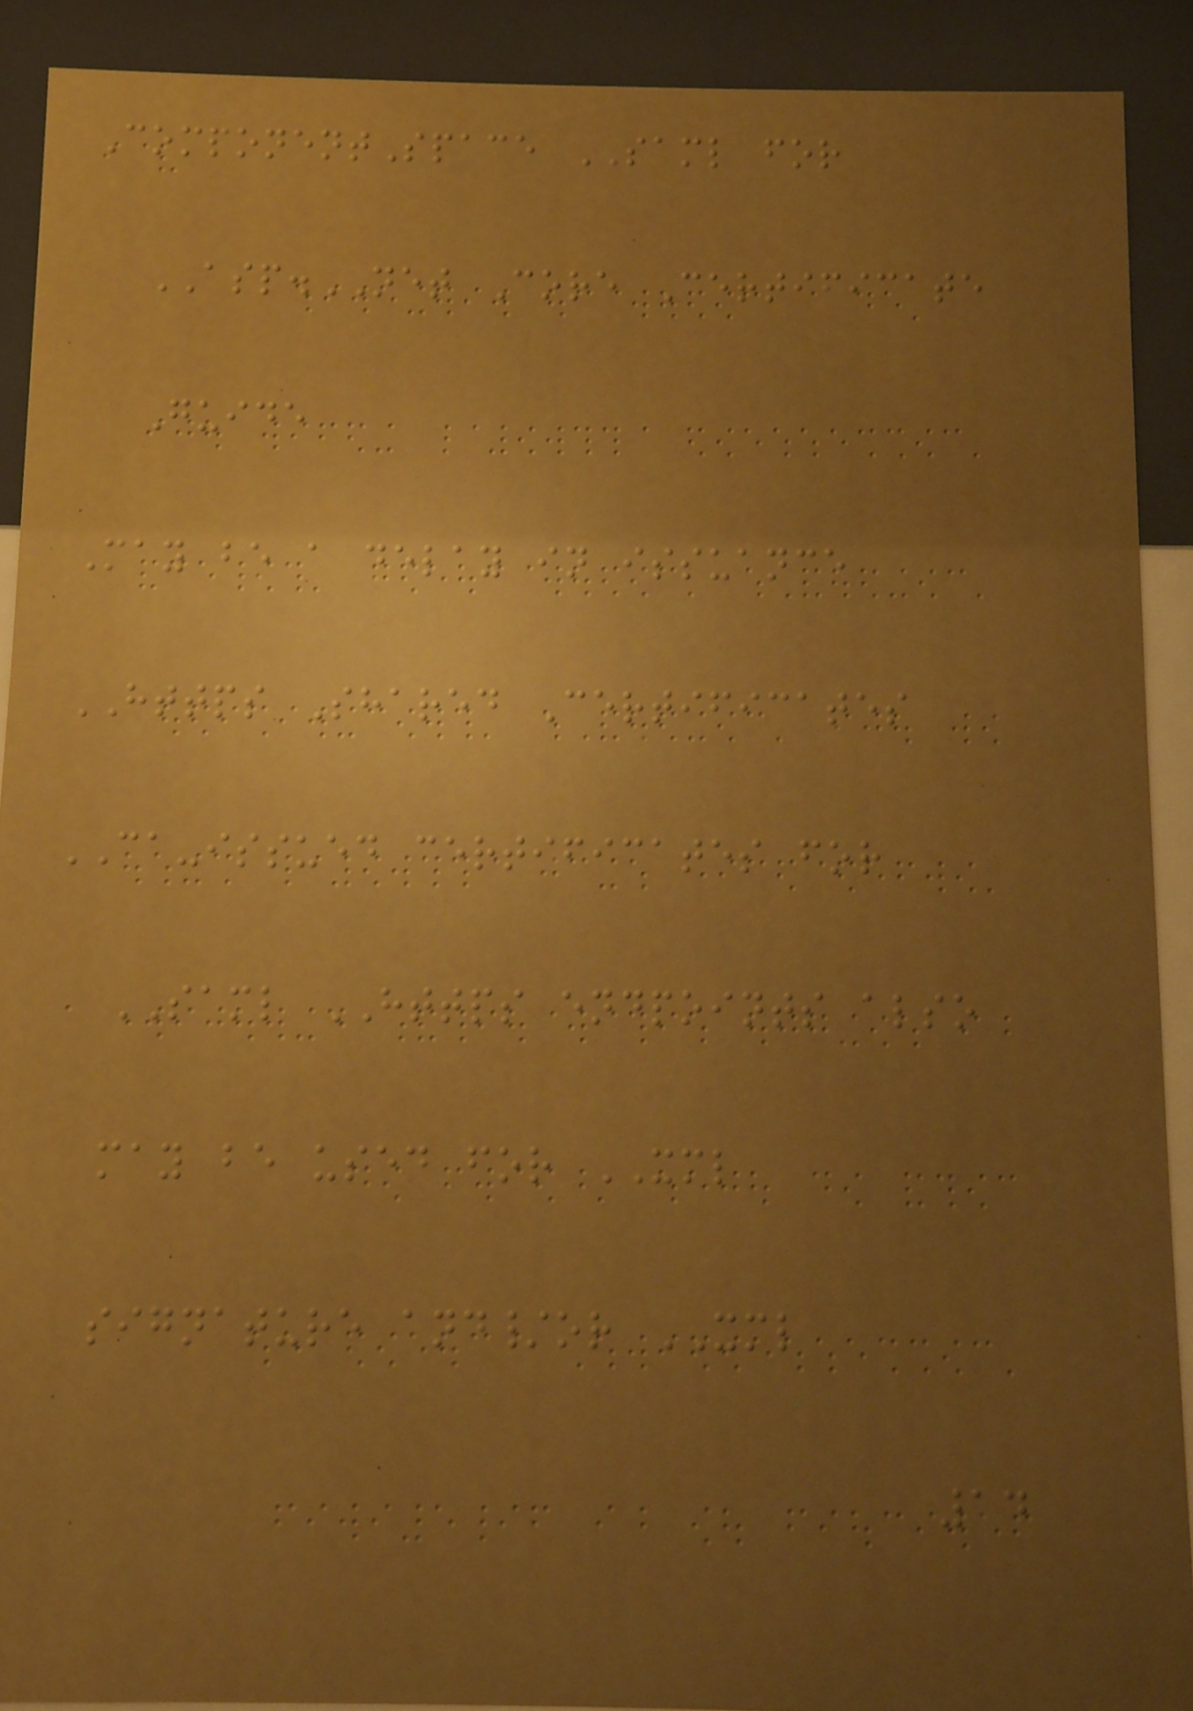ComponentSpace SAML for
ASP.NET Core Certificate
Guide
May be a delay in issuance
HTTPS Shared Certificates
CA-issued certificates for
SAML HTTPS endpoints also
may be used for XML
signature and/or XML
14
